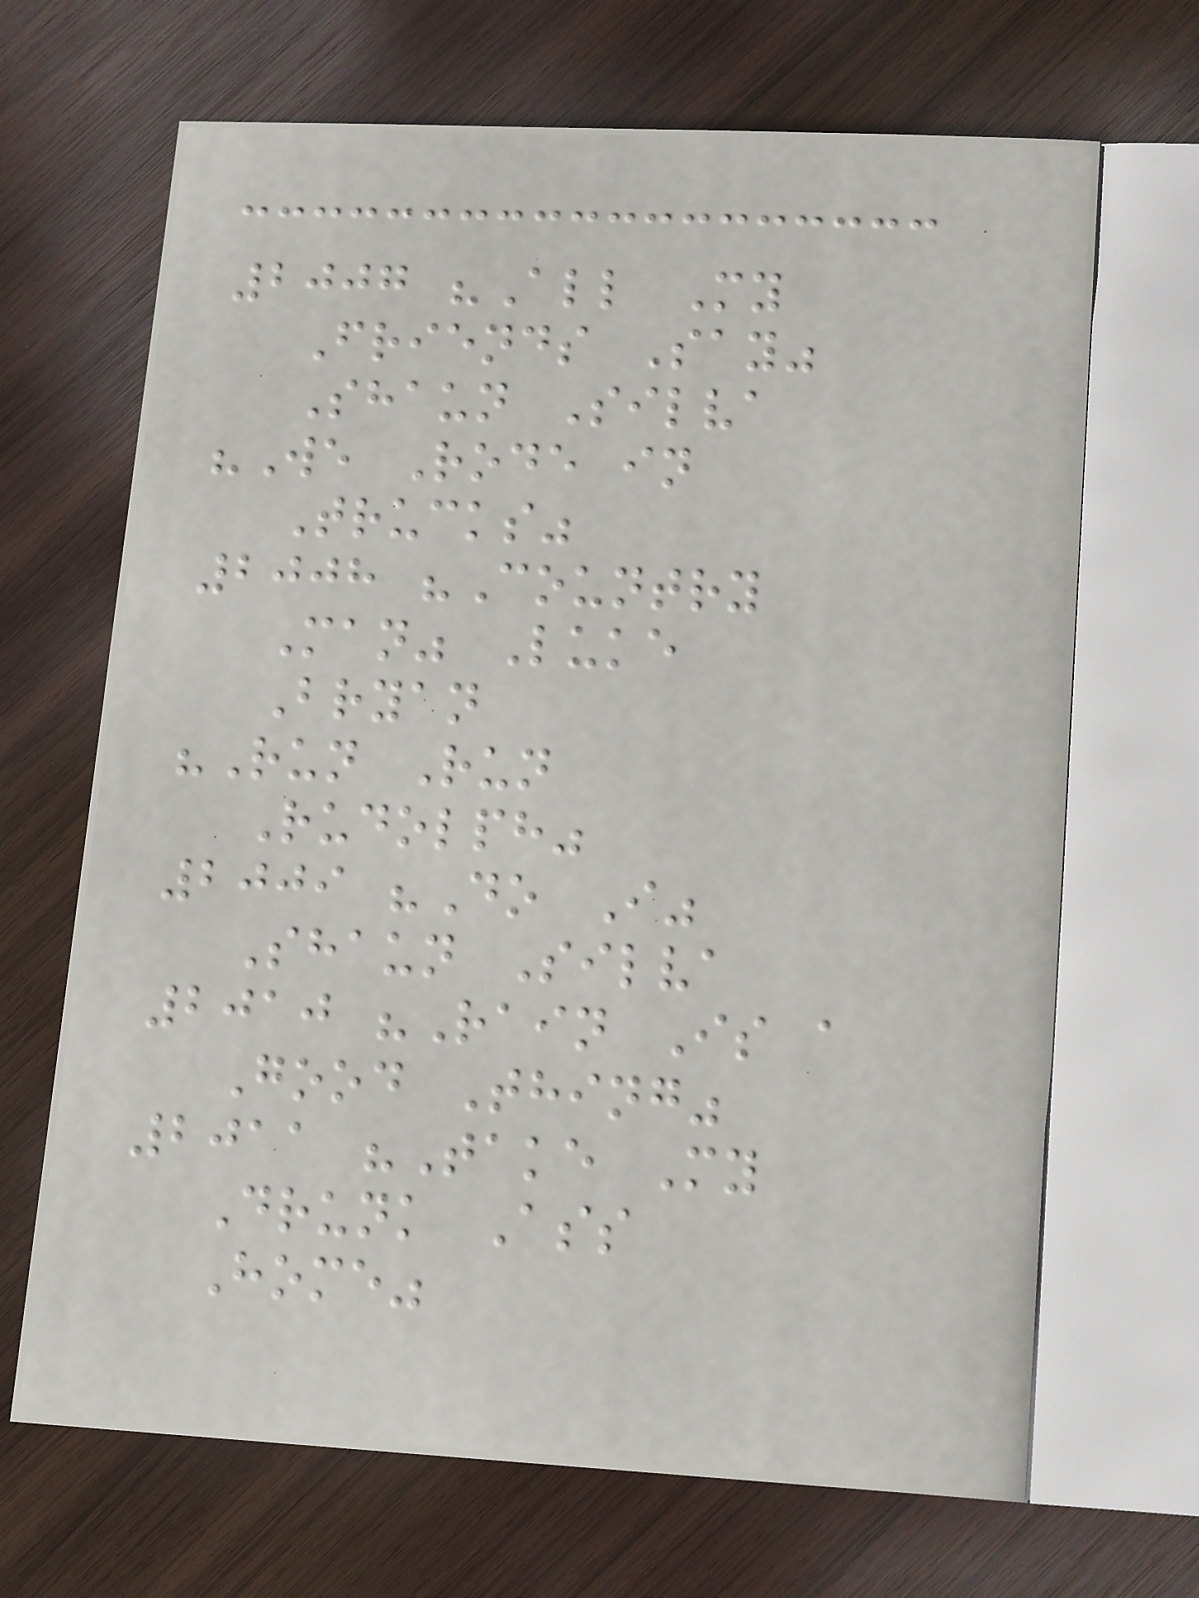2007 "All My
Friends Say"
Shaun Silva
"We Rode in
Trucks"
2008 "Country
Man" Luke
Bryan
"Run Run
Rudolph"
2009 "Do I"
Shaun Silva
2010 "Rain Is a
Good Thing"
2011 "Take My
Drunk Ass
Home"
